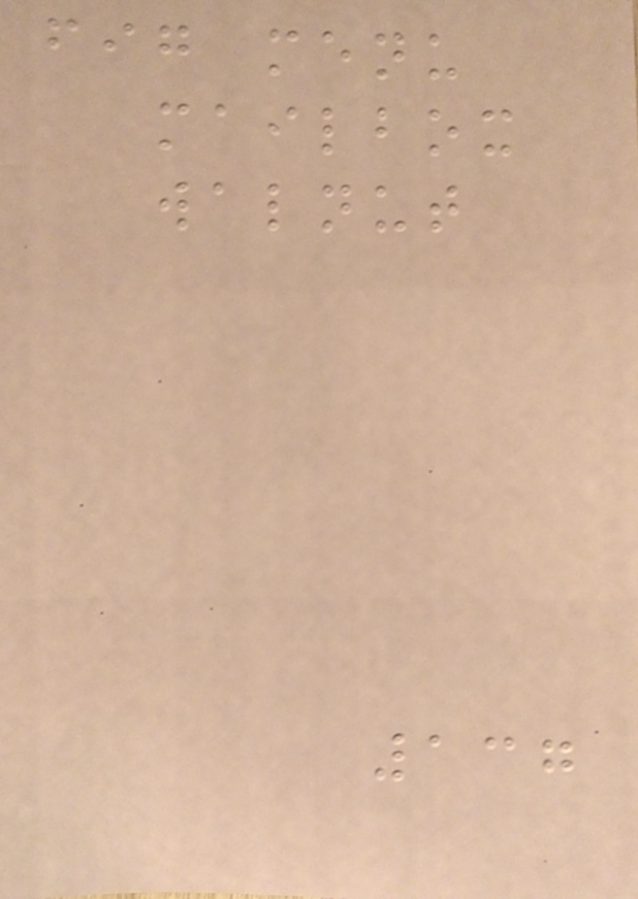fig menu
mailbox
walnut
137
